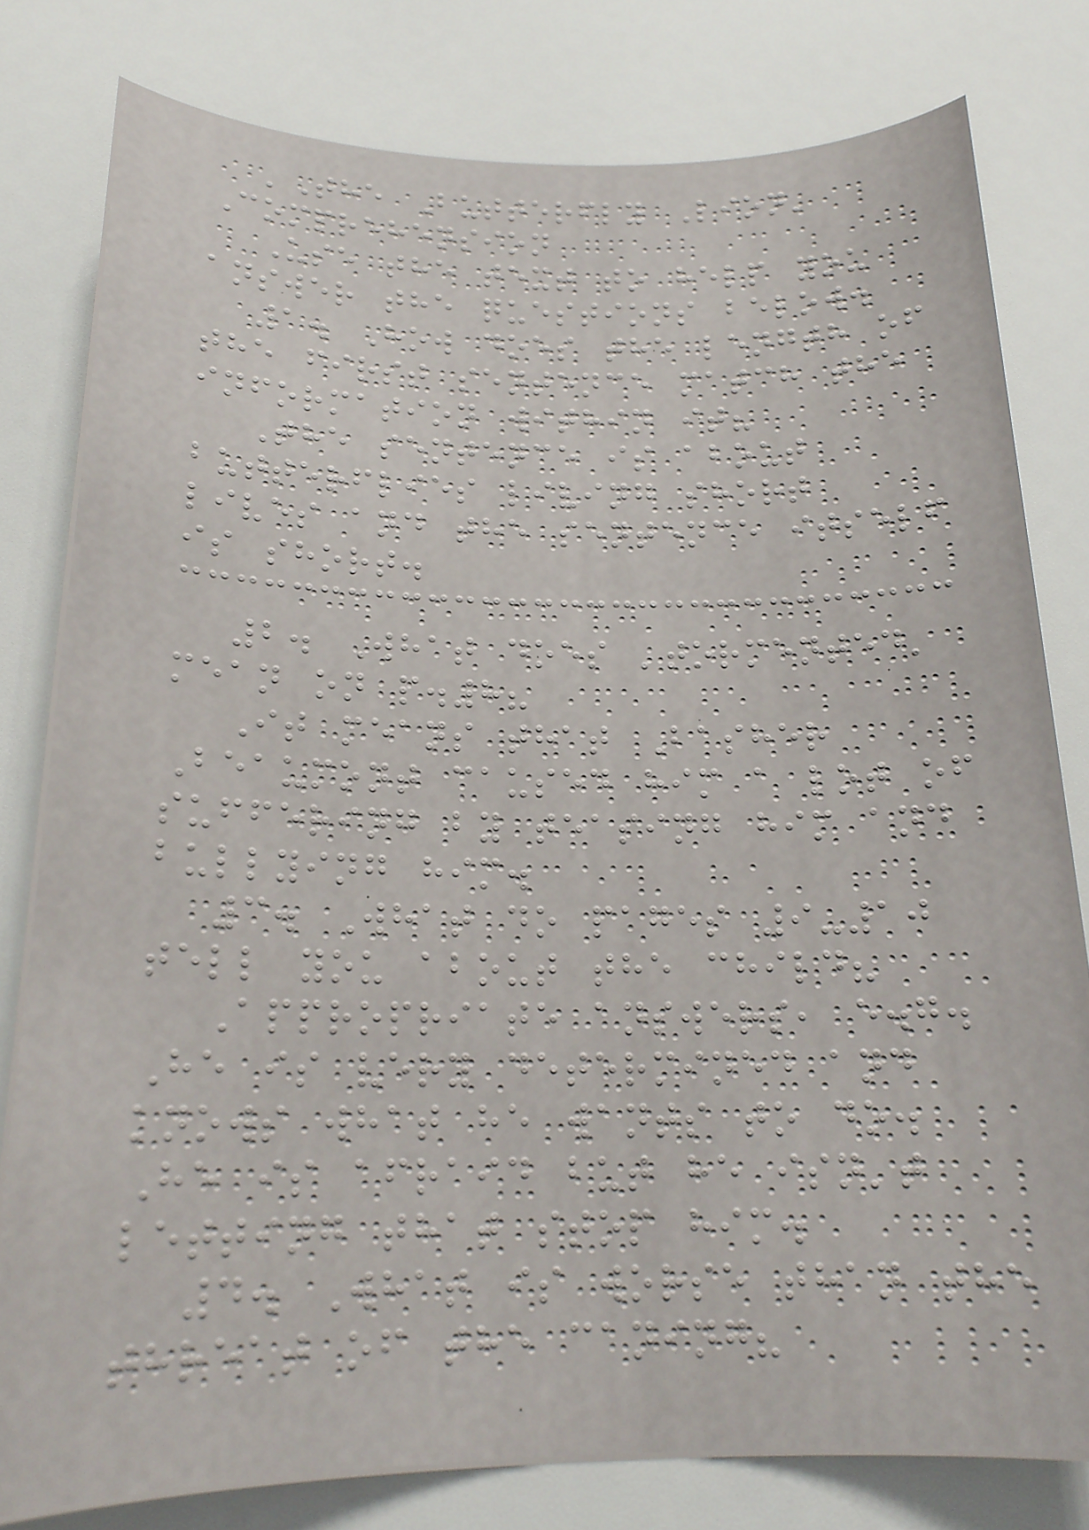'The Butterfly Lion'
Comprehension
Use the text to help you
answer the questions below.
1. How does the length of
the first sentence match the
information within it?
The sentence is about
butterflies living short
lives and the sentence itself
is short.
2. What does 'tormented'
mean on p.8?
It means that Basher
Beaumont caused him a lot of
suffering by teasing him and
bullying him.
3. What do pages 9-10
tell you about the child?
Appropriate answers, e.g.
He is very determined and
knows what he wants to do.
He is afraid but he isn't
letting that stop him.
4. What is worse than the
threat of the caning?
